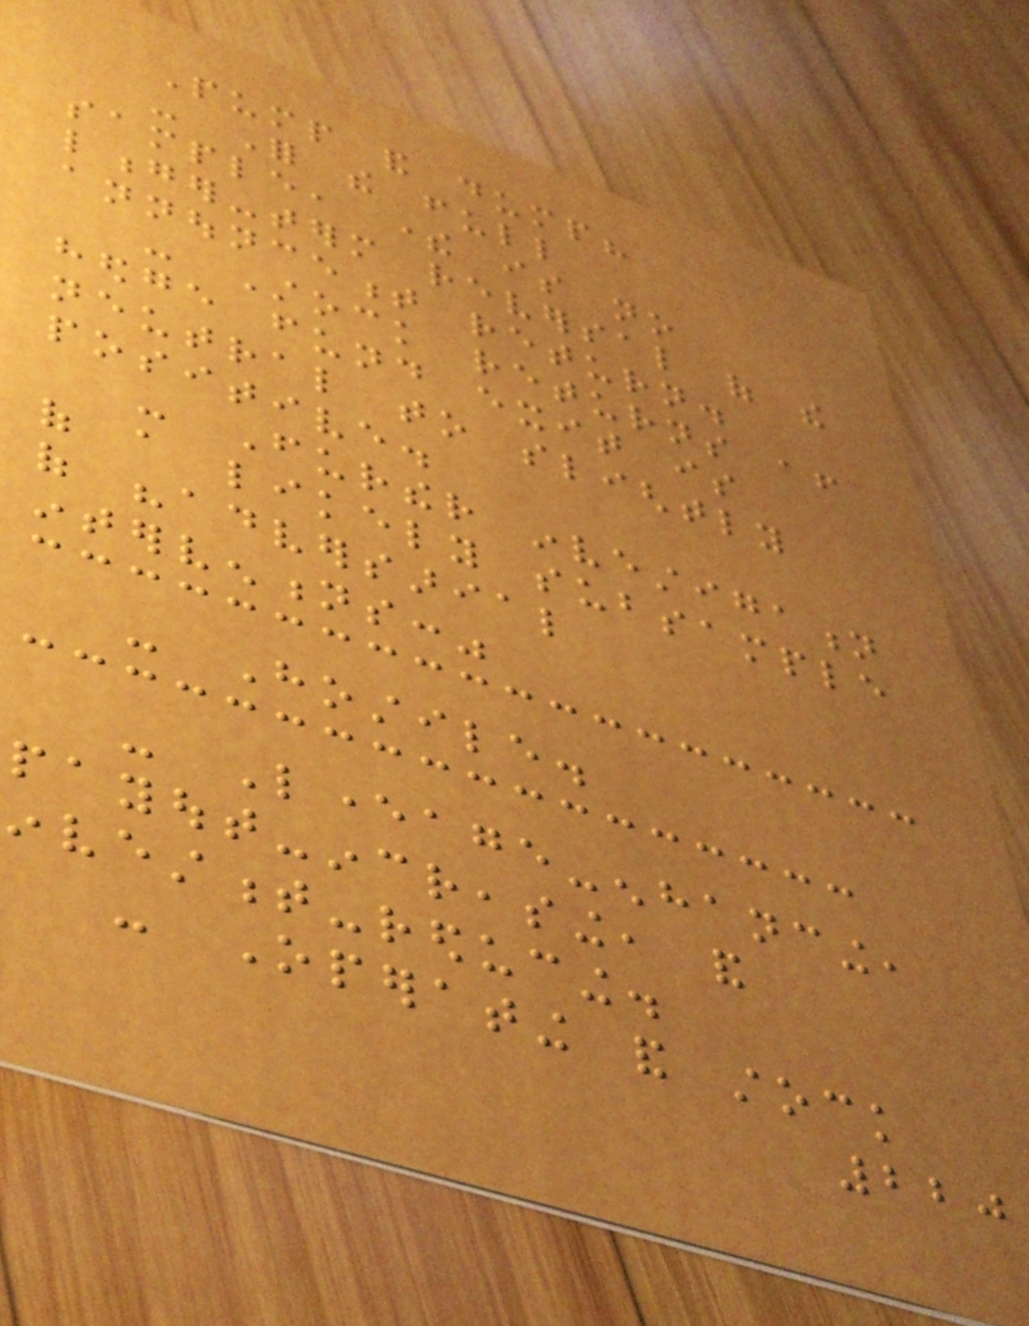Pump and dump?
- For the full
sample, there is no
longer-term reversal of the
announcement return.
- Stock returns after
hedge fund exit is
neutral to slightly
positive.
- Further investigation
of a likely subsample
of "adversarial
interventions:"
- Hostile.
- Leverage-enhancing,
payout-increasing, and
investment-reducing.
- Operating and stock
220
